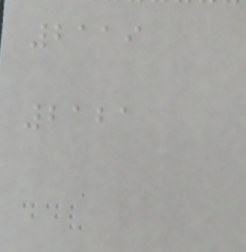2119
2121
